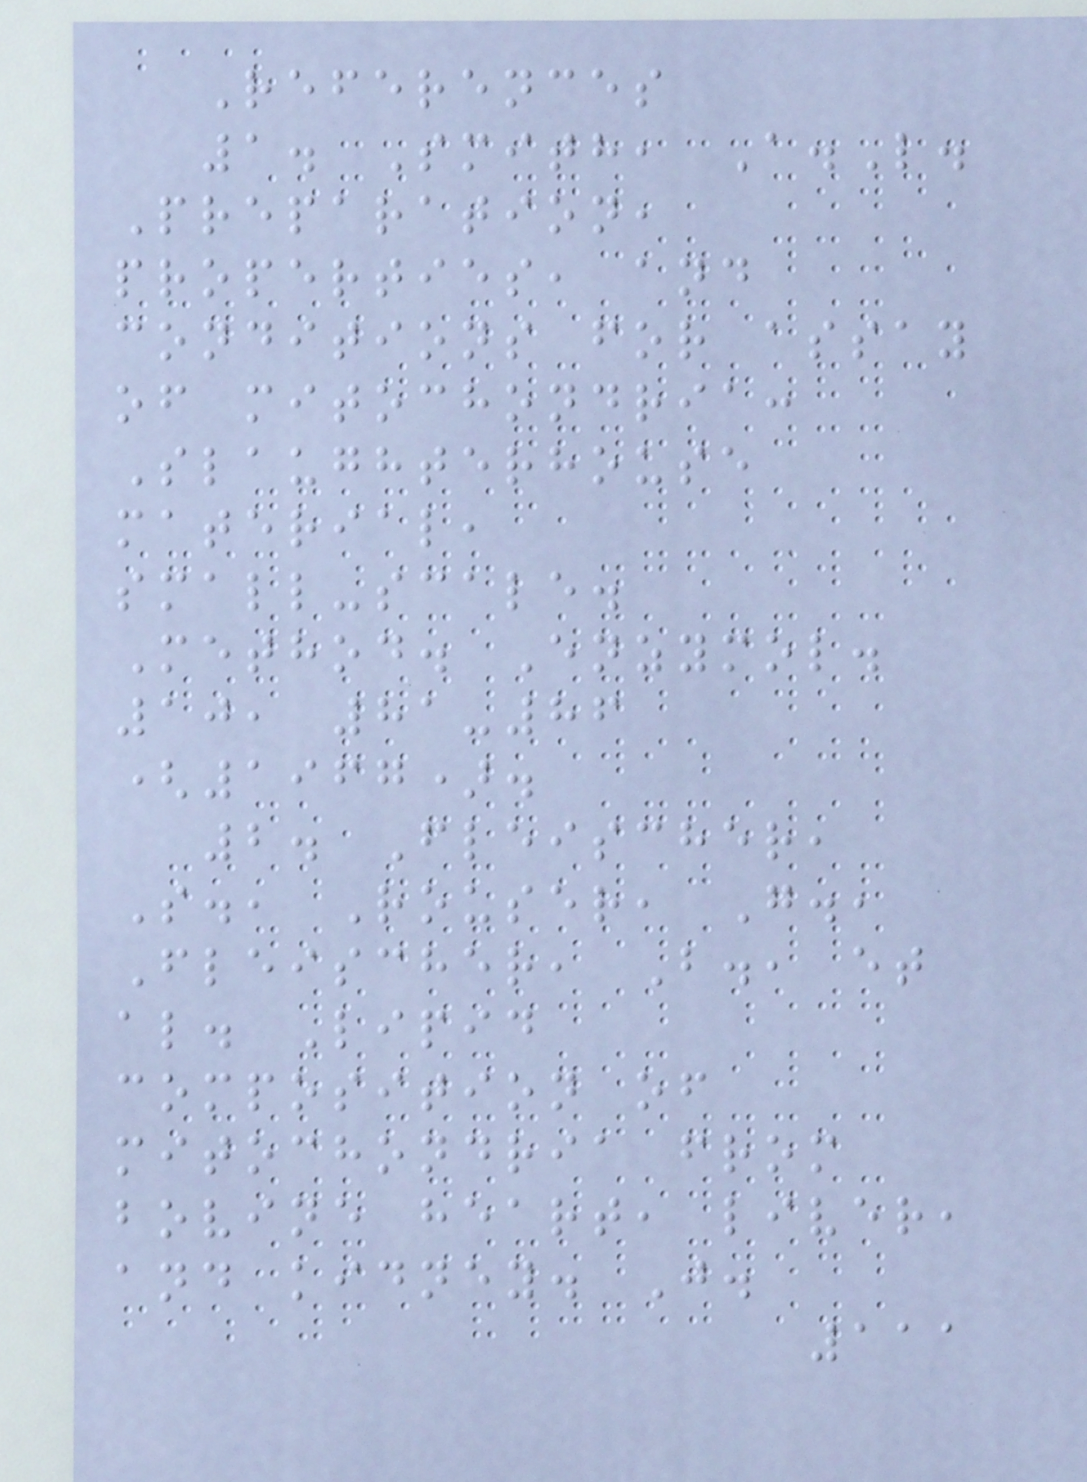References
1. Smith, A.L.
Preparation,
properties, and
conditions for assay
of mitochondria:
Slaughterhouse
material,
small-scale.
Method. Enzymol.
10, 81-86
(1967).
2. Fleischer,
S., Rouser, G.,
Fleischer, B., et
al. Lipid
composition of
mitochondria from
bovine heart, liver,
and kidney. J.
111
